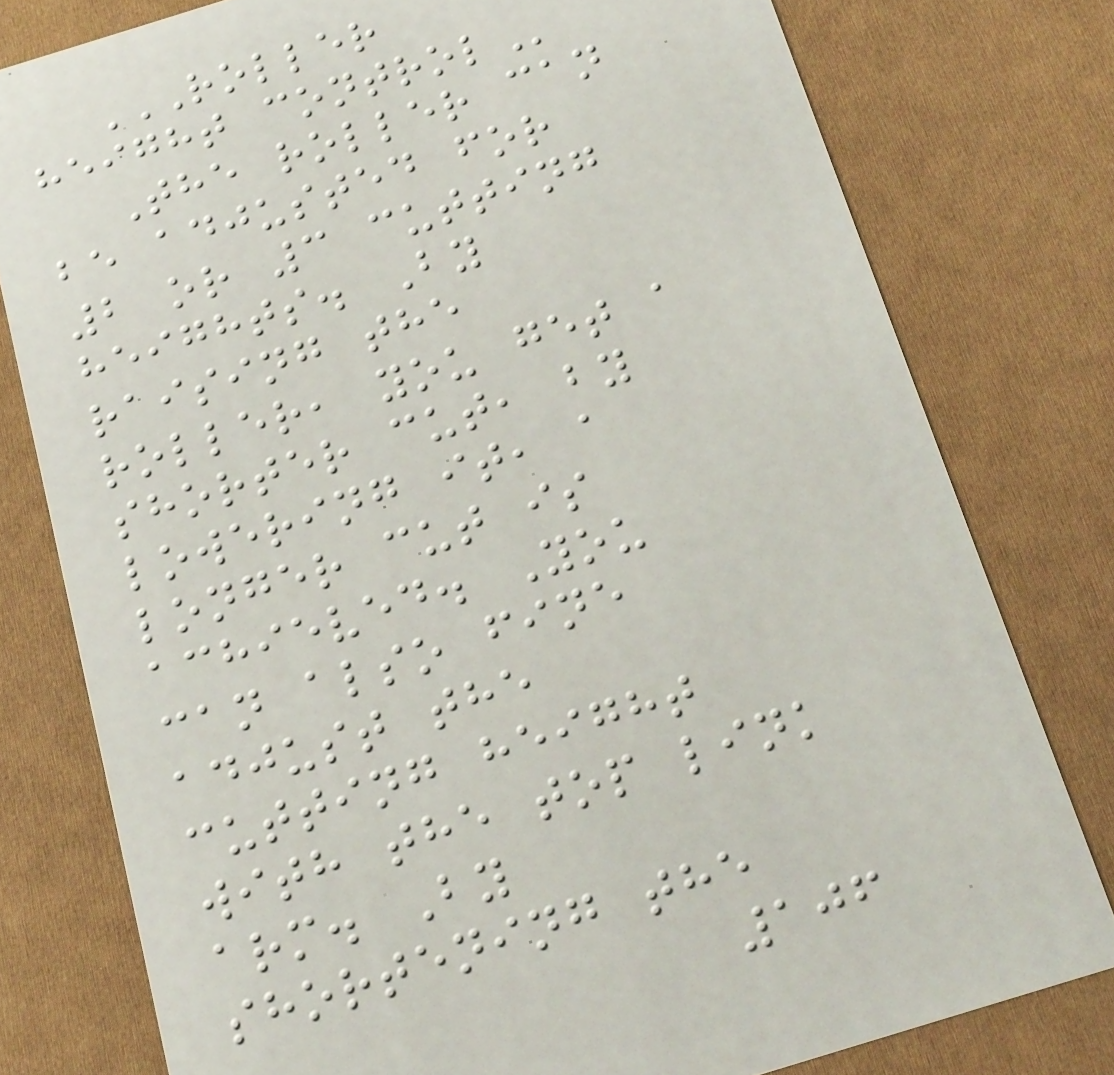ROLLER
HEIGHT CONTROL
The roller can
be adjusted for
2 or 3 cutting
heights. By
raising the
roller, you get a
shorter cut, by
lowering it, a
longer cut is
achieved. You
can also fine
adjust the
cutting height
with the top link
arm. By
shortening the
106
